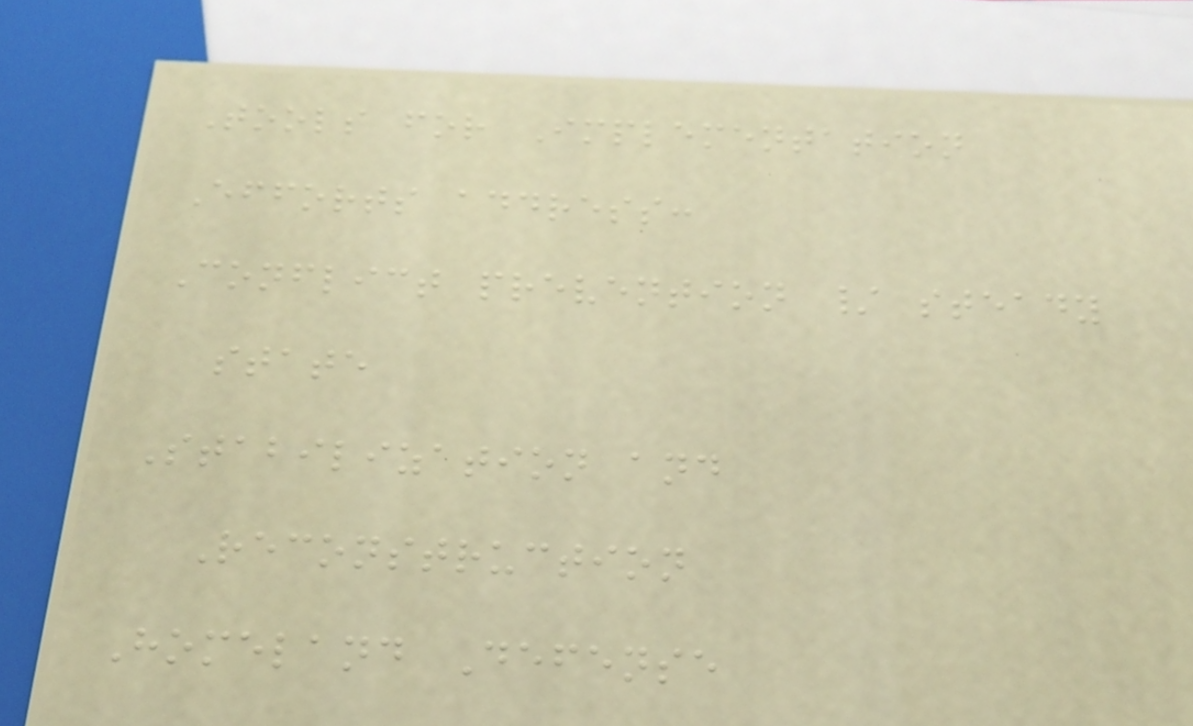Tools for Implementation
Efforts address:
Conflict prevention / steady
state
Stabilization and
Reconstruction
Homeland Defense
